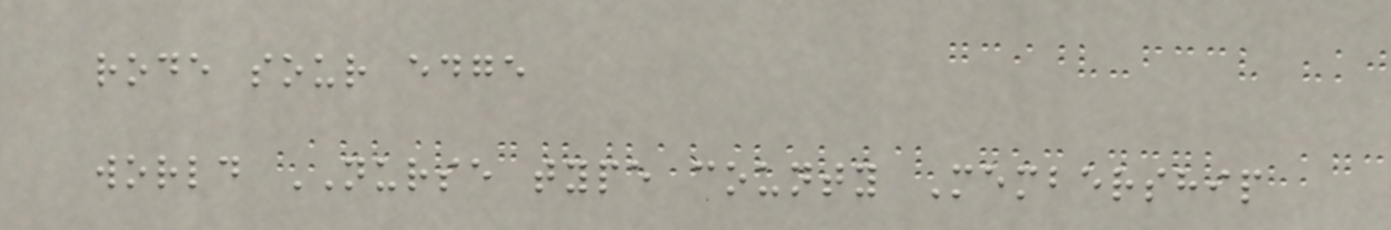rode sour edge
world NURSE type county Membership
